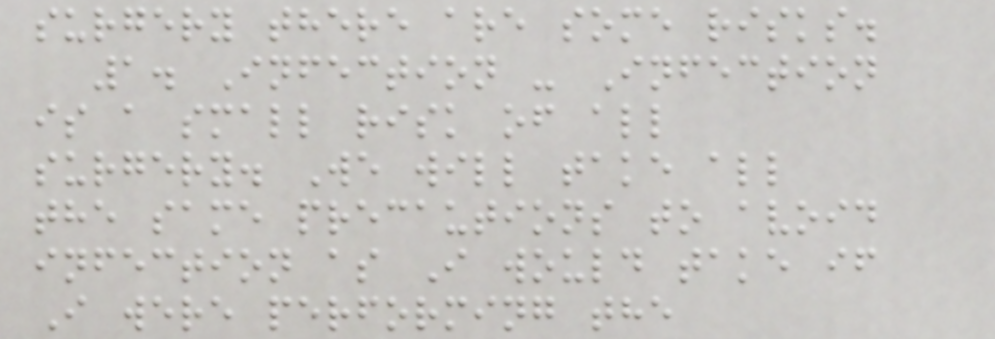surgery there are some risks.
1. Infection - Infection
is a small risk of all
surgery. We will take all
the same precautions to avoid
infection as I would take if
I were performing the
